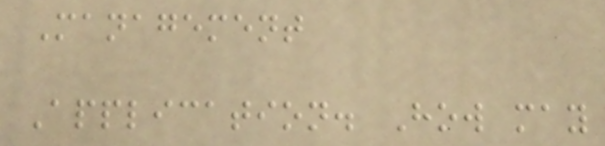Management
Application. How may
